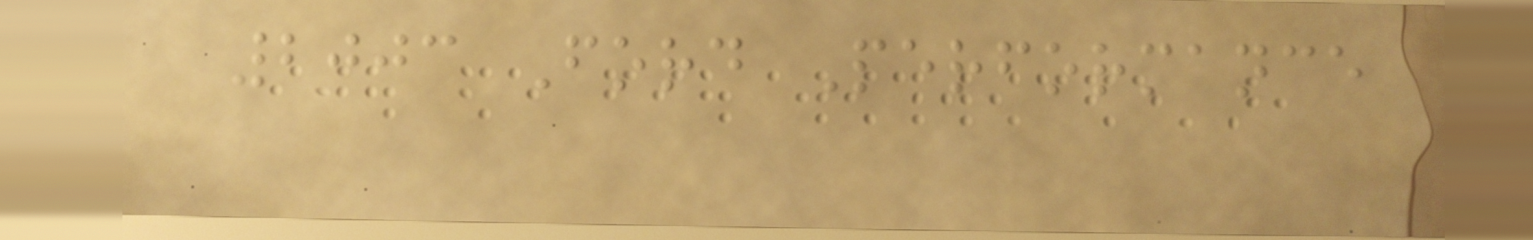2003 Ford Performance
